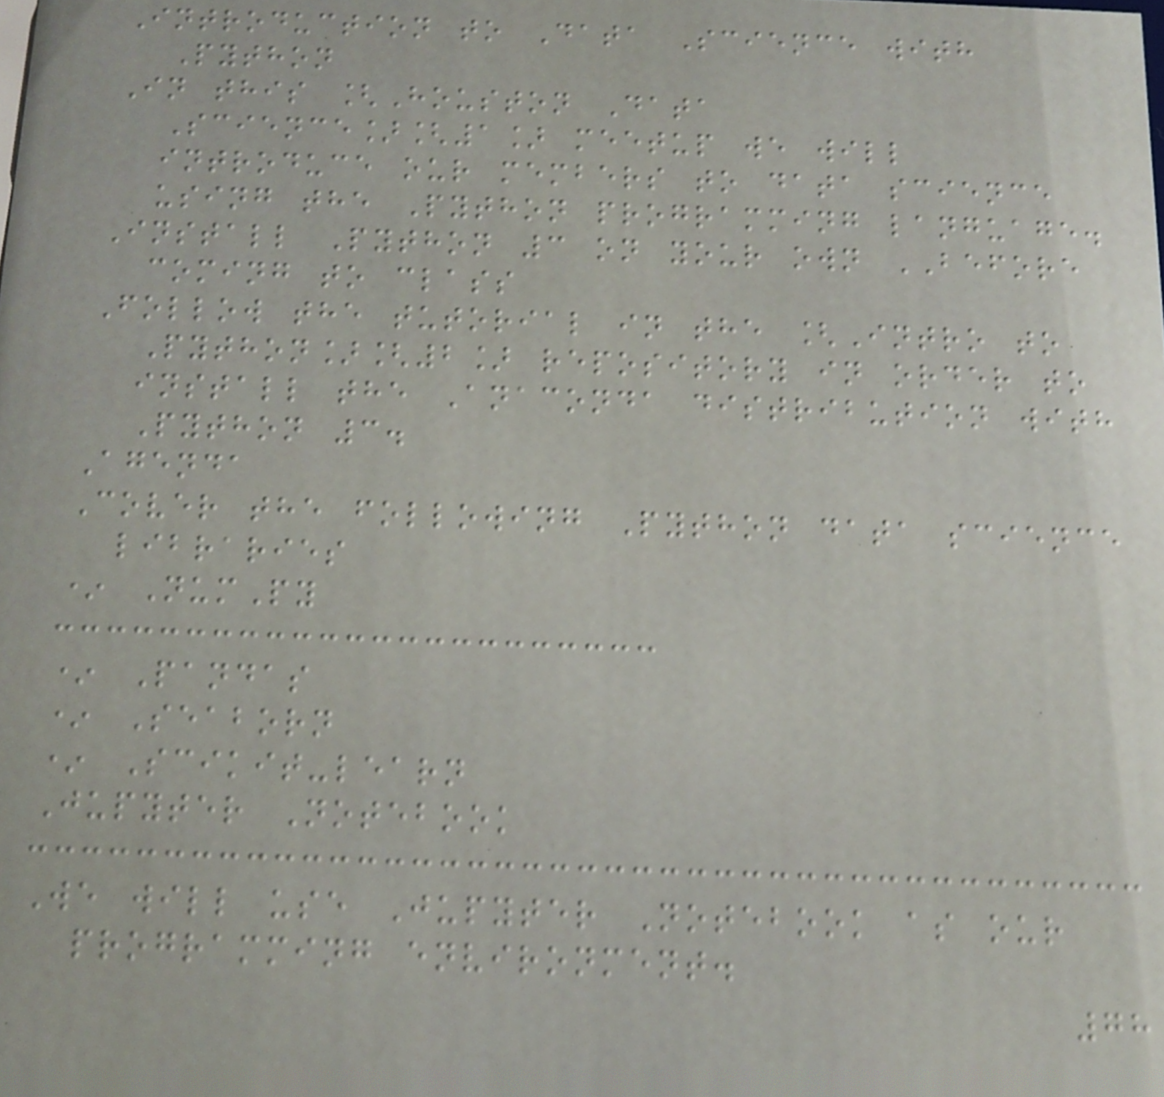Introduction to Data Science with
Python
In this [Houston Data
Science][1] meetup we will
introduce our members to data science
using the Python programming language.
Install Python 3 on your own BEFORE
coming to class
Follow the tutorial in the [Intro to
Python][2] repository in order to
install the Anaconda distribution with
Python 3.
Agenda
Cover the following Python data science
libraries
* NumPy
* Pandas
* Seaborn
* Scikit-learn
Jupyter Notebook
We will use Jupyter Notebook as our
programming environment.
78
